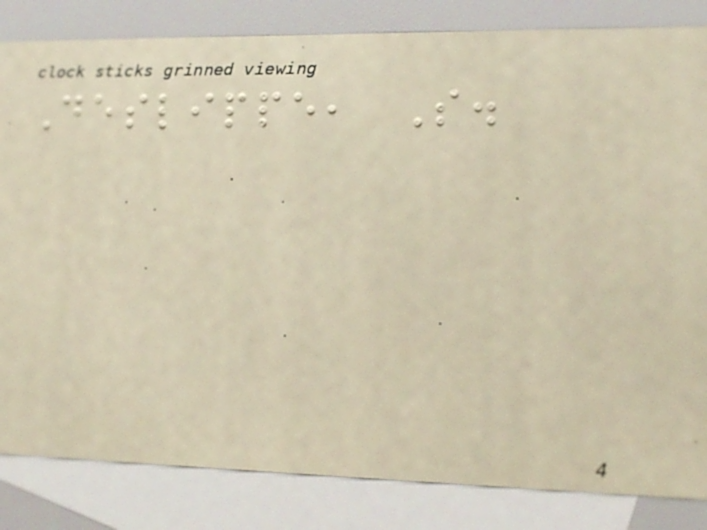Deslippe, S.
